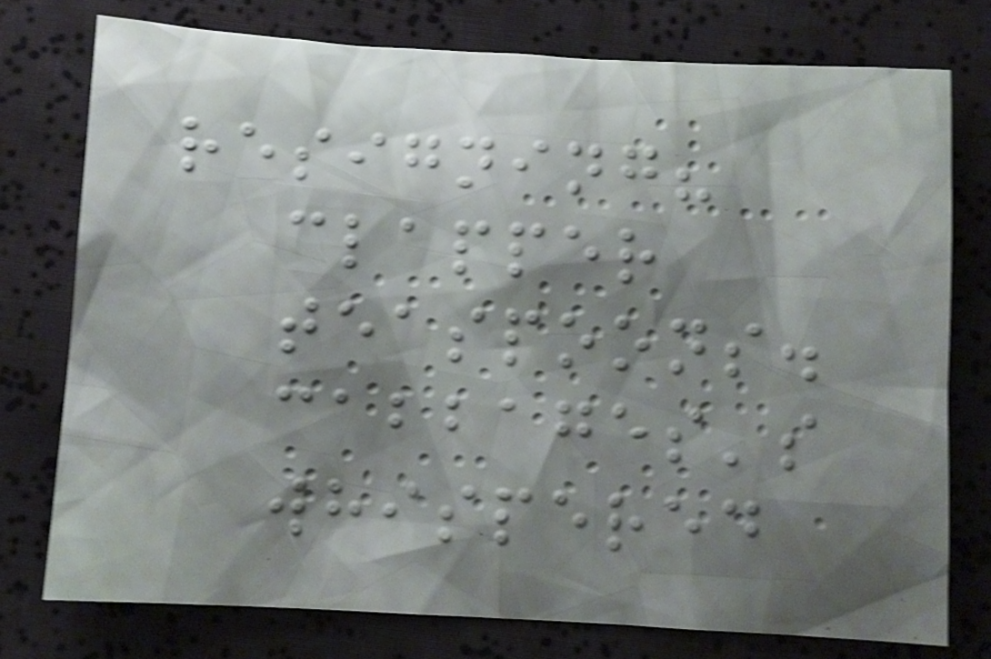resigning?
clapper
teaspoons.
cabbages's
whispered
